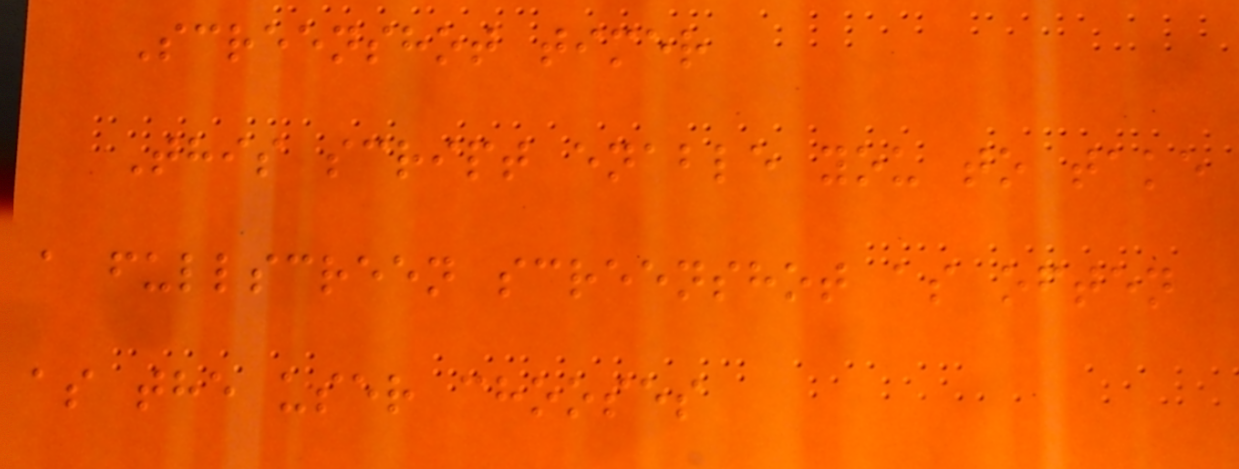Screenshot timer
This script enable you to take
a fullscreen screenshot as often
as the user chooses
